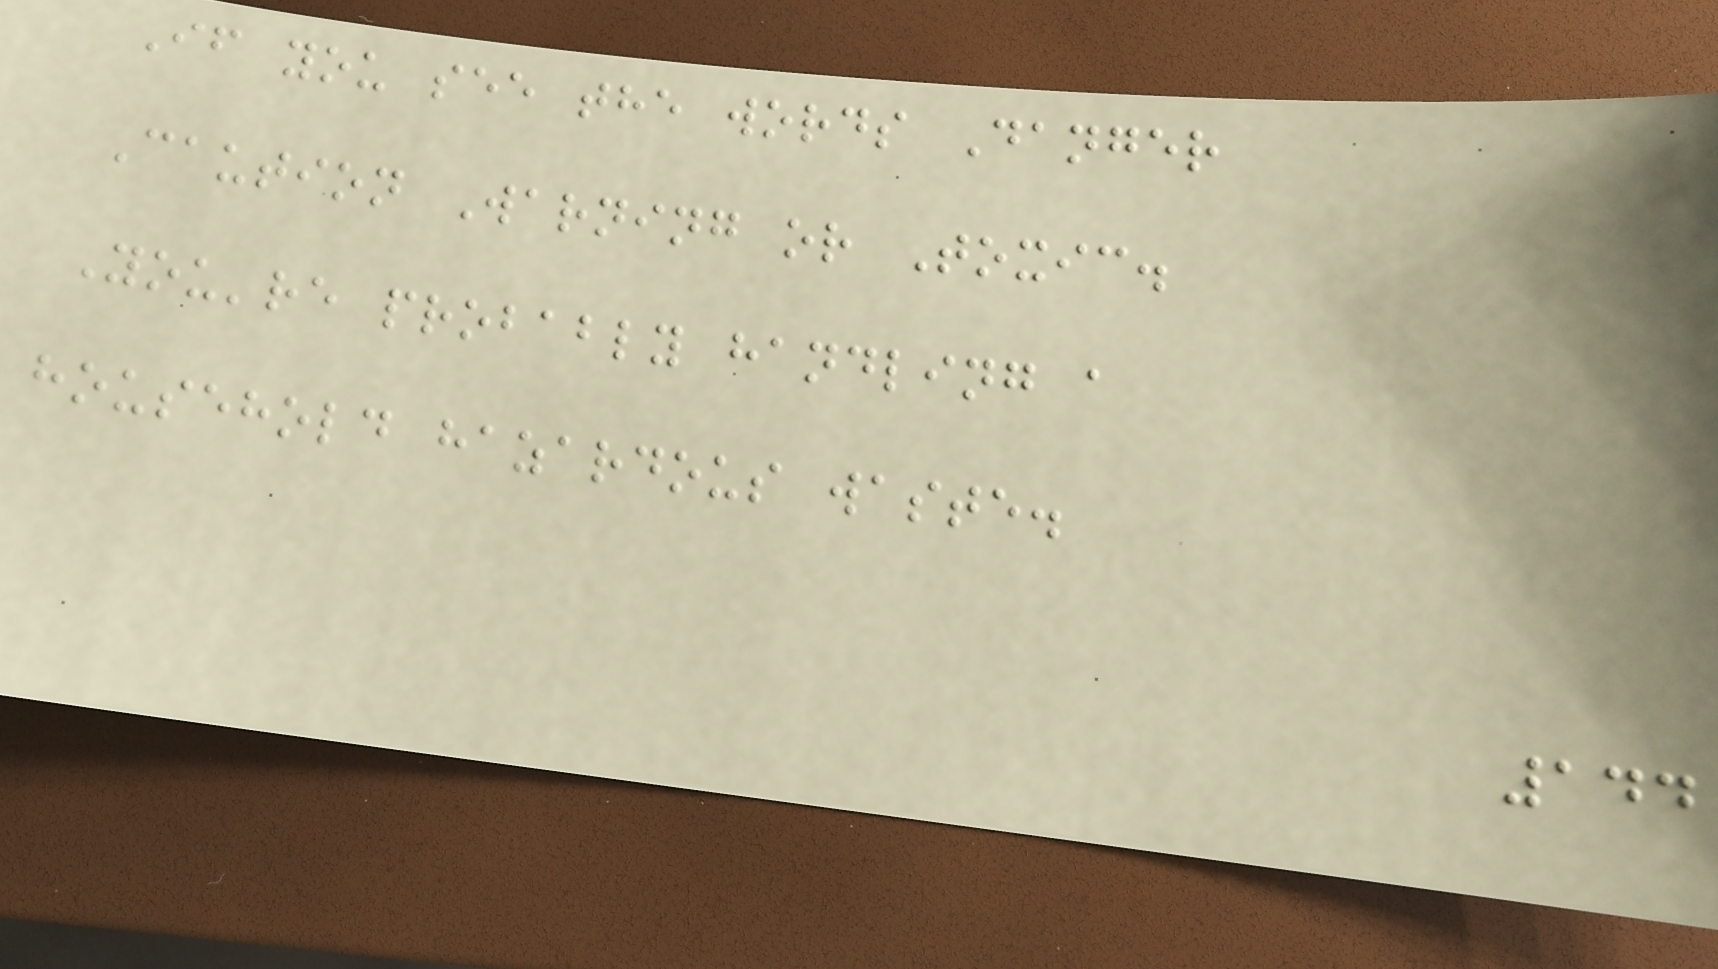If you see the words Danger
Caution Warning or Toxic.
You're probably handling a
household hazardous waste.
144
